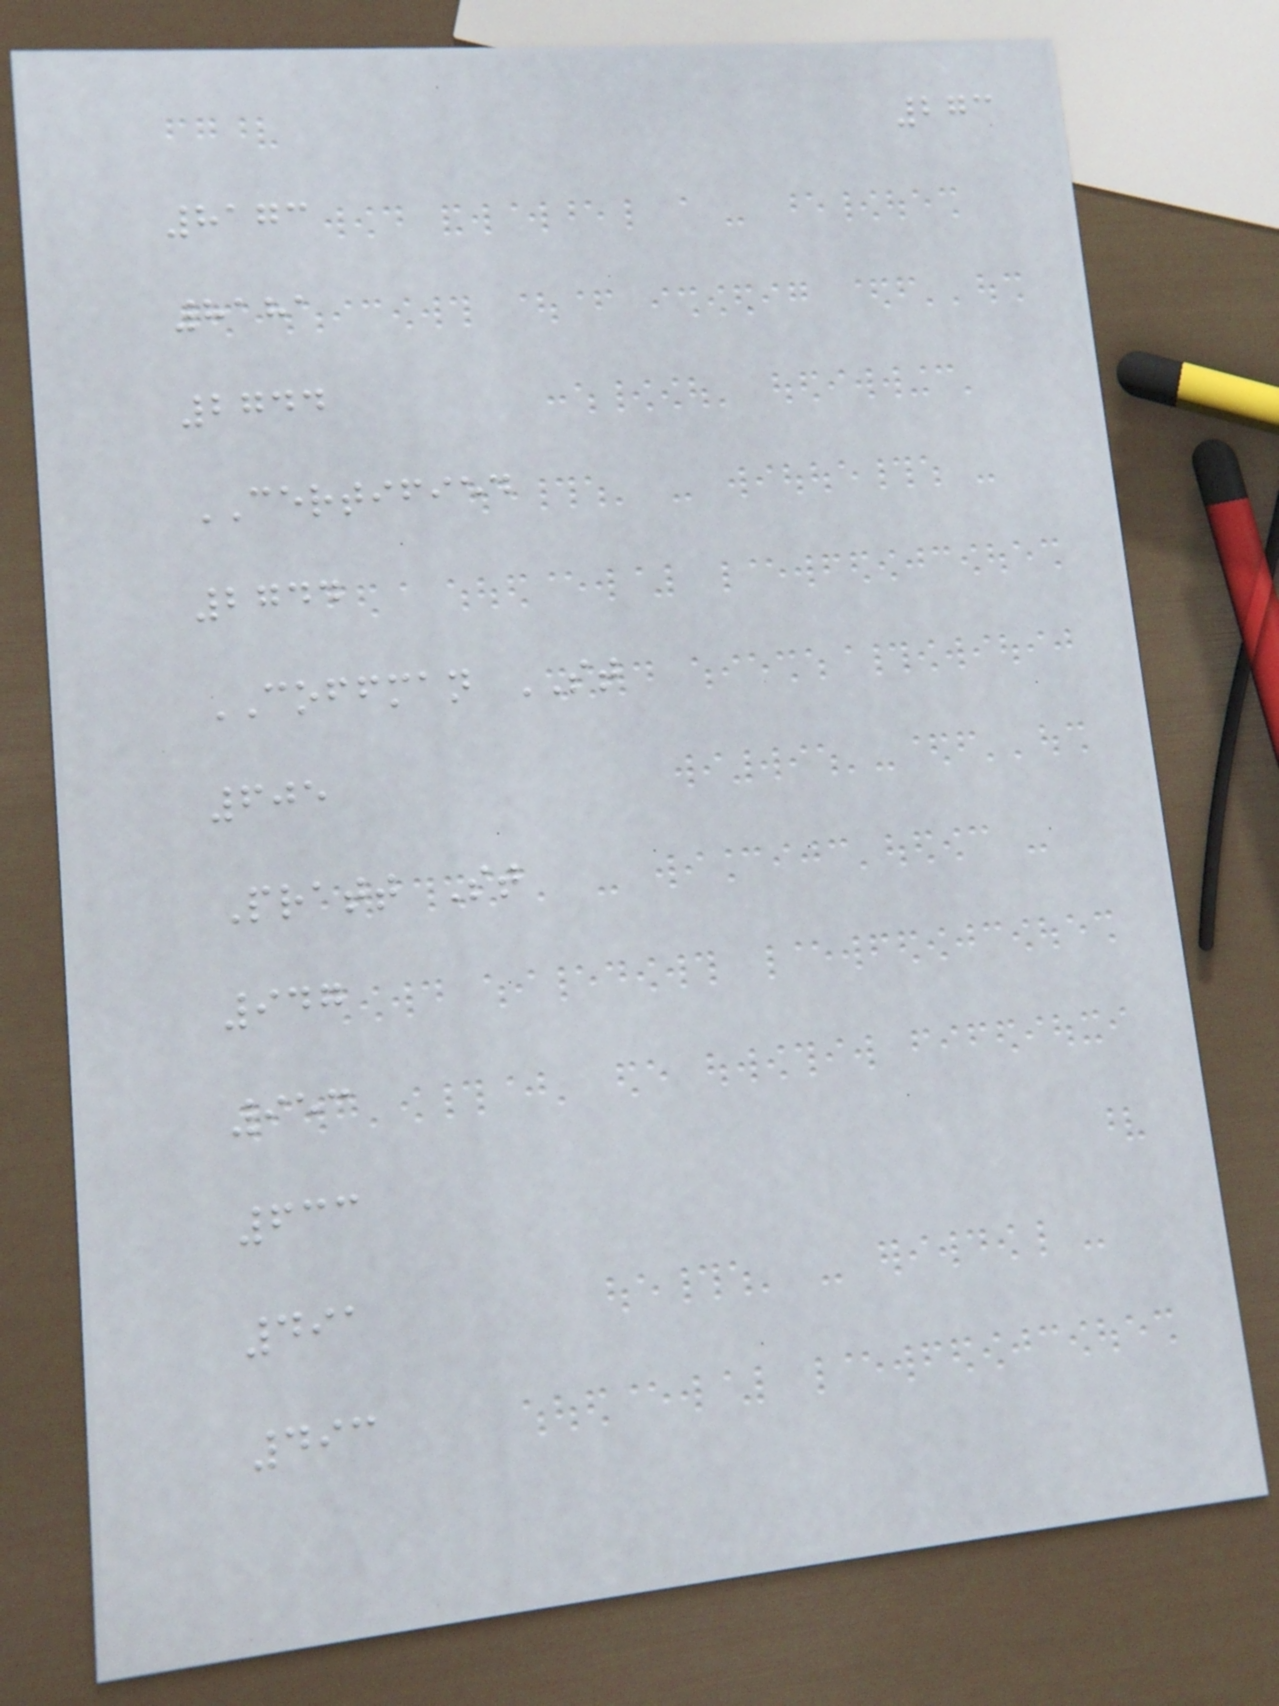273
8173
8181
2744
CERTIFIED
2744
COFFMAN ST
605
Pratt St
947
953
633
491
493
